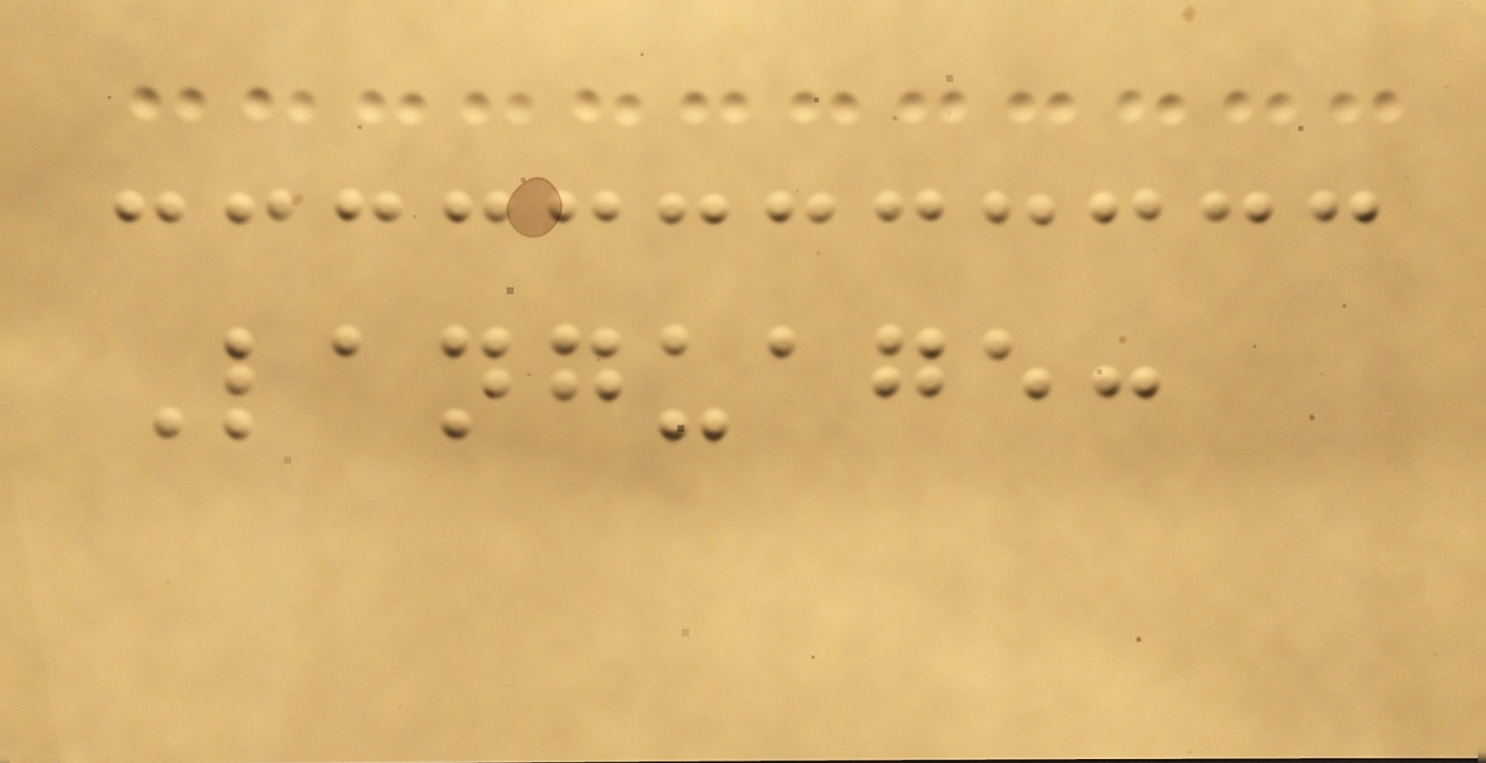Language:
